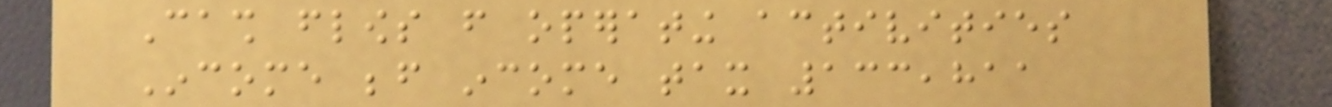Cash flows from operating activities
Income before income tax 133,811
